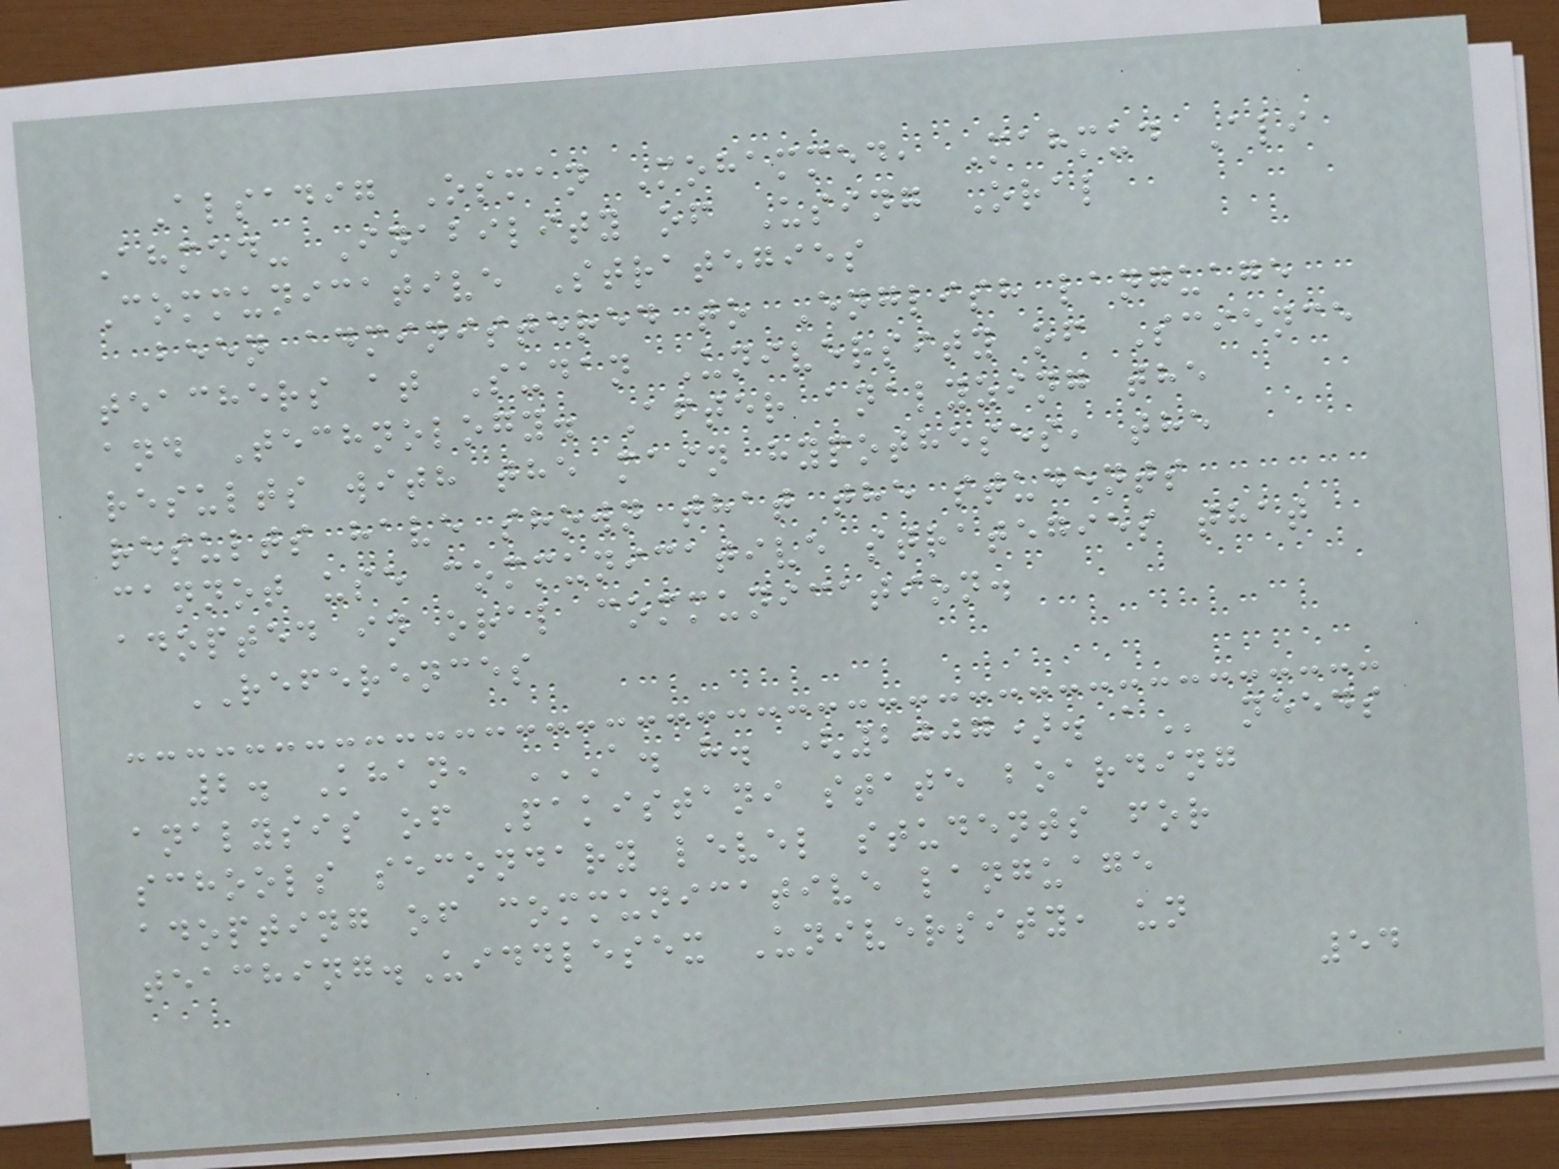Alsadig Osman Mohammed, Mahmud Ali
Ahmed- Inability of Using Oral
Communicative Strategies
been administered to English language
teachers at Sudan University of Science
and Technology. After analyzing the
results with the main hypotheses, the
results have shown that the students
cannot use communicative strategies that
adopted in oral communication.
REFERENCES
2. Khan, A. H. (2007). A needs
analysis of Pakistani state boarding
schools secondary level students for
adopting of communicative language
teaching.Uiddlesex University, un
54
